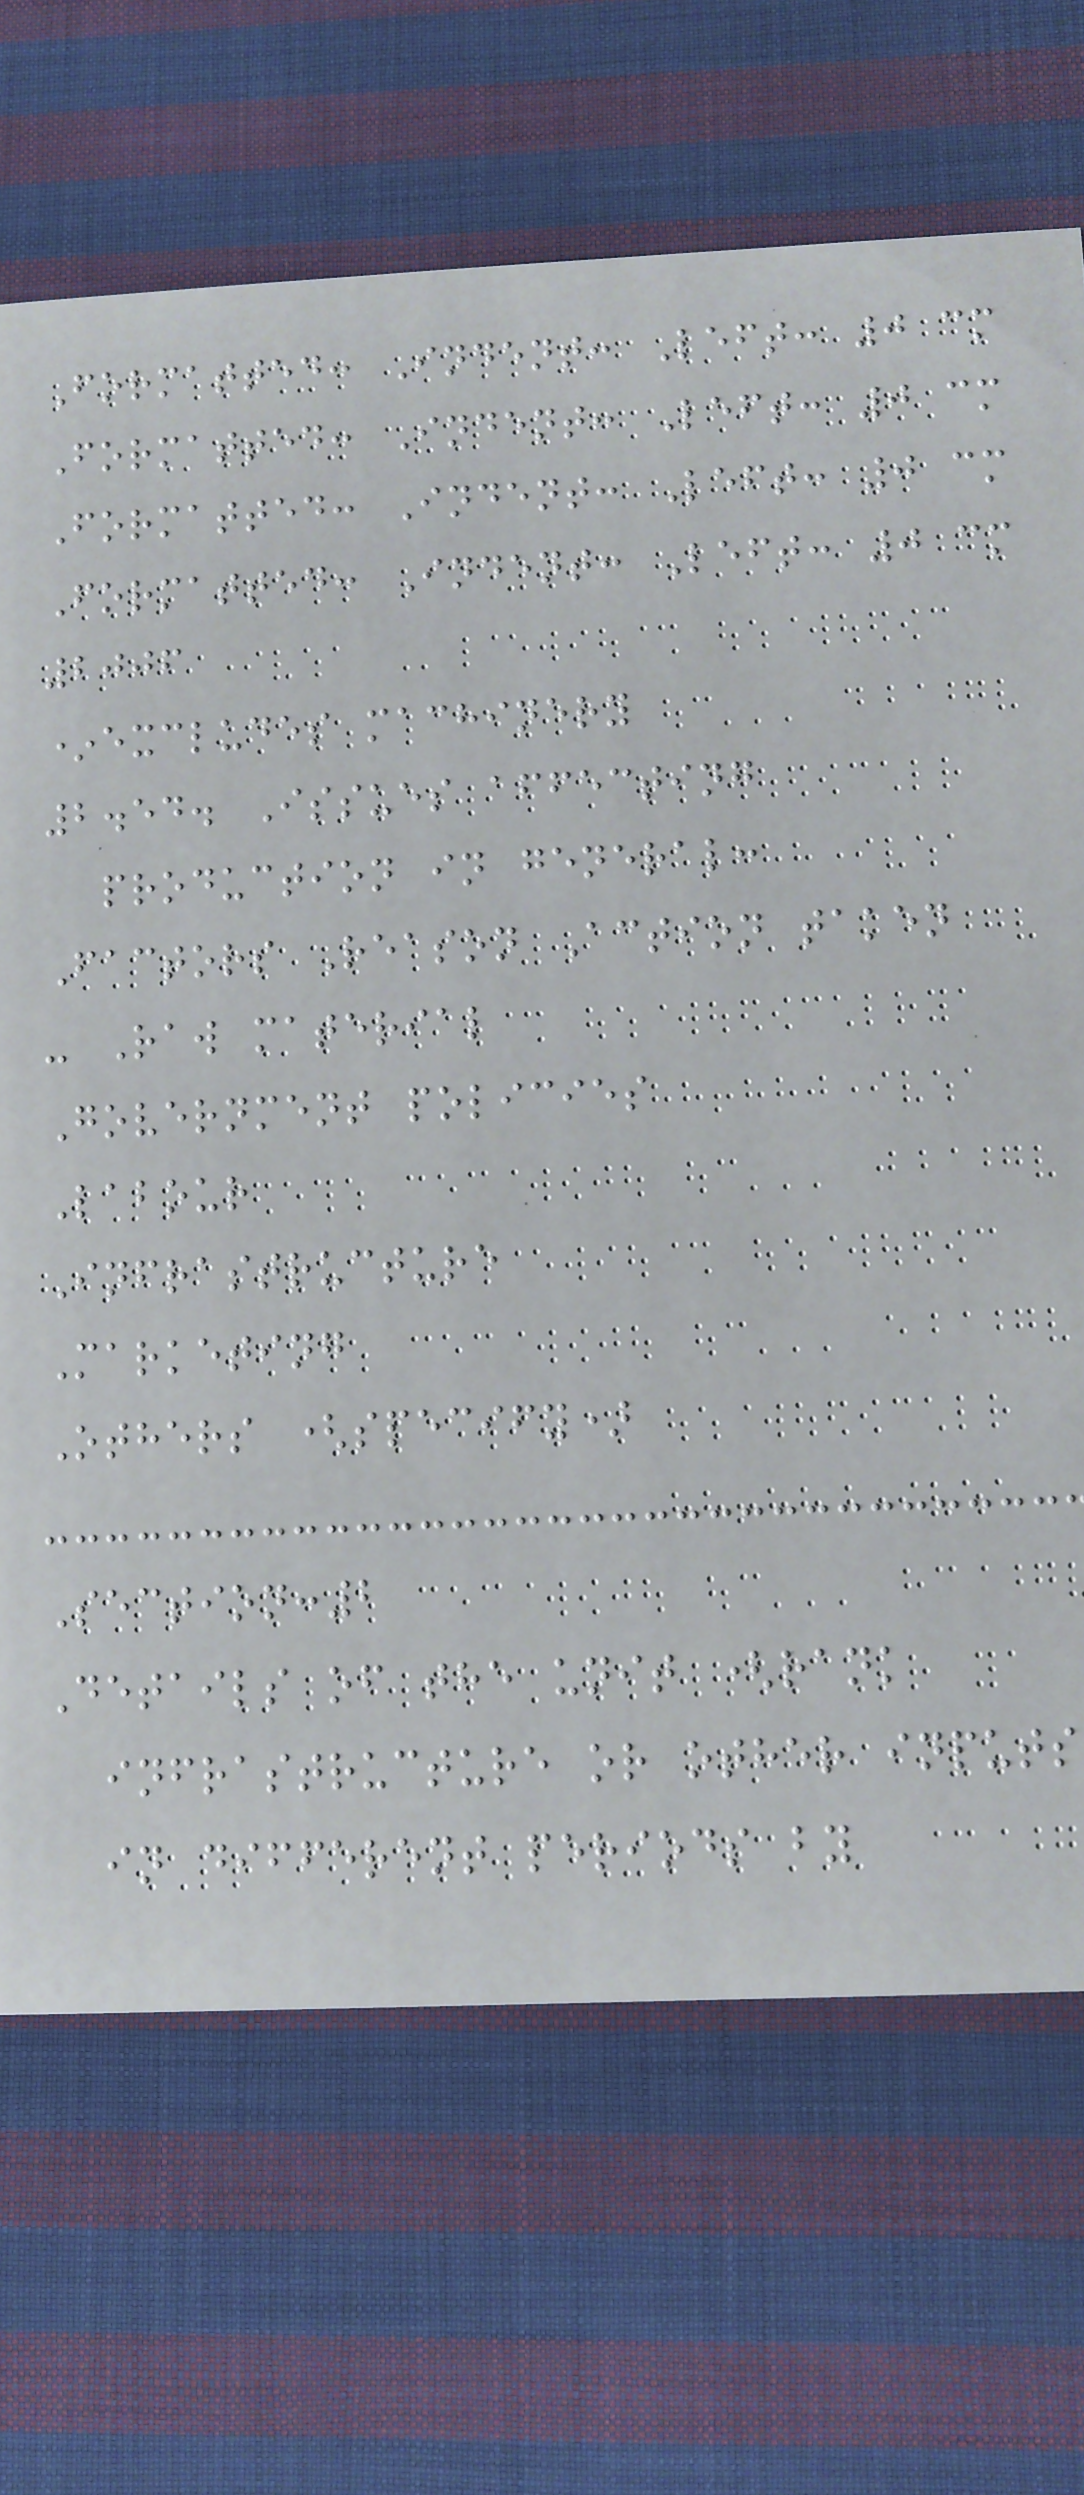Formatted: Indent: Left: 0 cm
Formatted: Indent: Left: 0 cm
Formatted: Indent: Left: 0 cm
Formatted: Indent: Left: 0 cm
2006
*excludes machinery
2.54. Issues affecting
production in general:
Factors Reason Action taken
- Raw material
Government policies
Labour
Infrastructure
Marketing
Others (specify)
Section:2
Details of the unit (rank
infrastructure or other inputs
in different periods by
